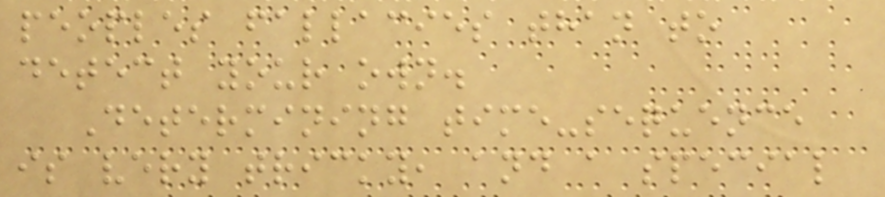peoples fallacies than to
detect your own.
Determining time-sequence
is very tricky, and a special
